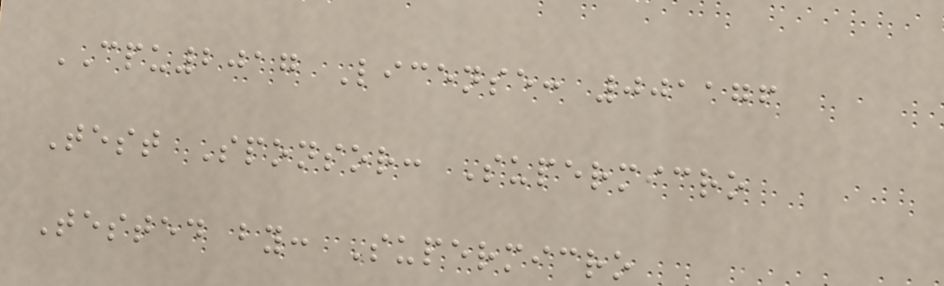CPU2017 License: 001176
Test Sponsor: Supermicro
Tested by: Supermicro
